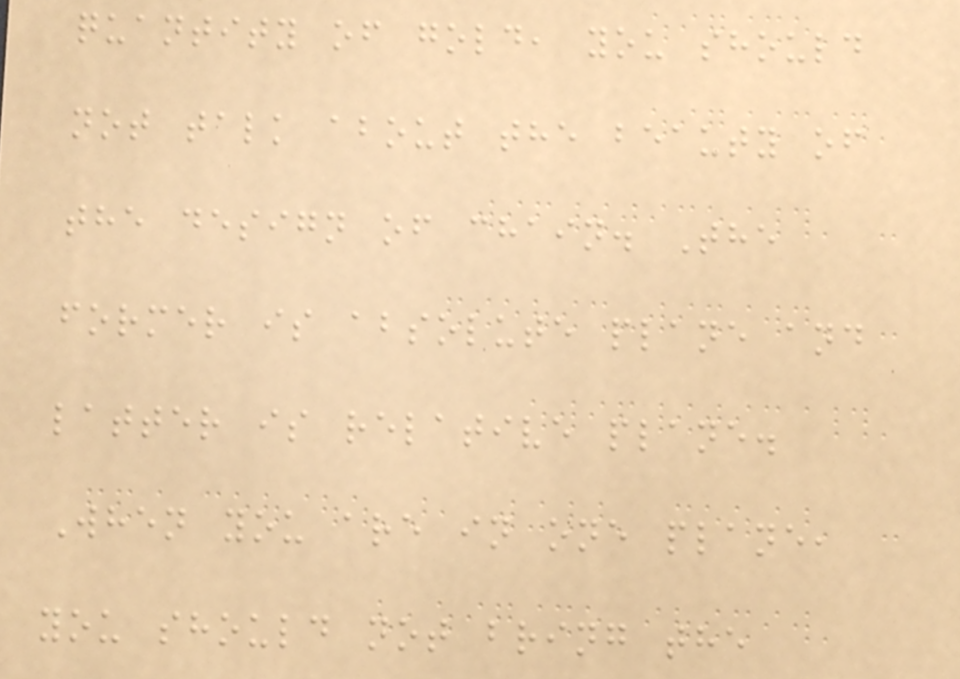quantity of gold, you should
not talk about the beauty of
the design of chain. The
former is absolute plane and
latter is relative plane.
When you are in one plane,
you should not bring the
